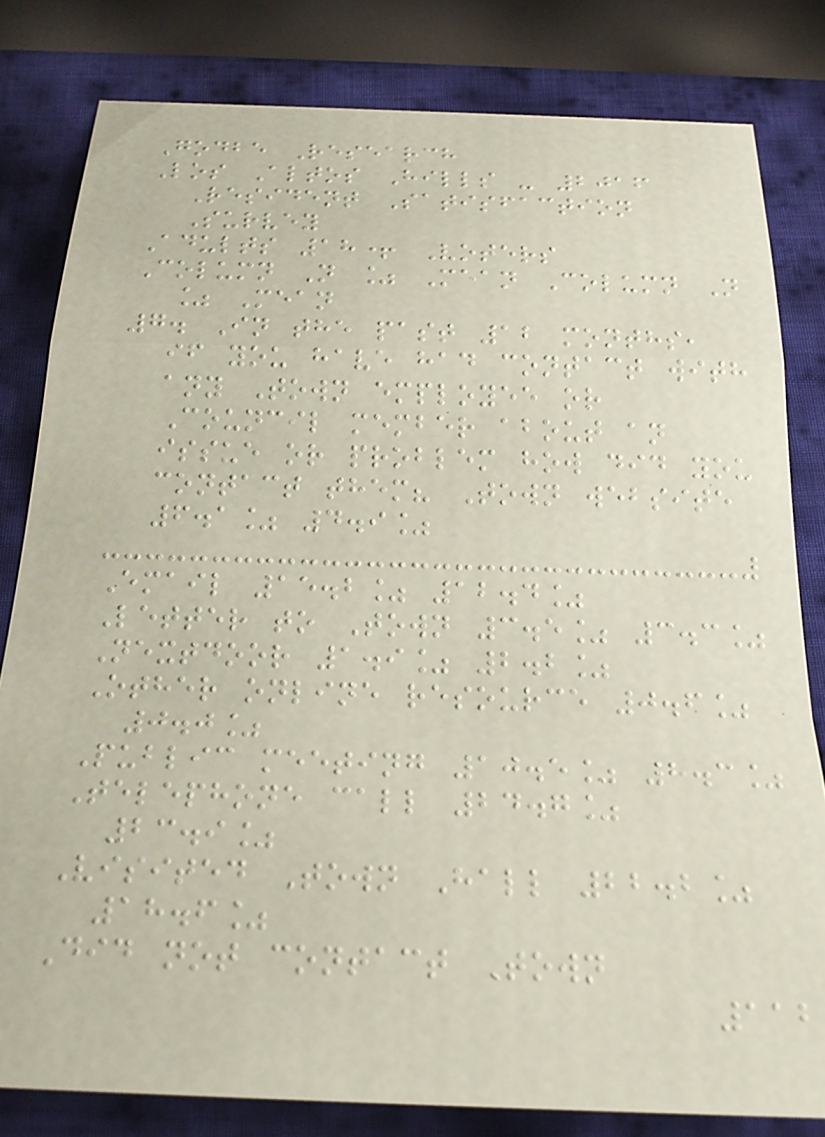Godbe Research
Los Altos Hills - 2016
Resident Satisfaction
Survey
Adults 18+ Voters
Column N % Mean Column N
% Mean
7. In the past 12 months,
if you have had contact with
any Town employee or
Council member about an
issue or problem how did you
contact them? Town website
6.1% 4.9%
Email 15.2% 12.4%
Letter to Town 3.5% 3.3%
Nextdoor 1.9% 2.2%
Other online resource 0.6%
0.0%
Public meeting 10.5% 8.3%
Telephone call 24.7%
23.9%
Visited Town Hall 22.2%
18.6%
Did not contact Town
112
